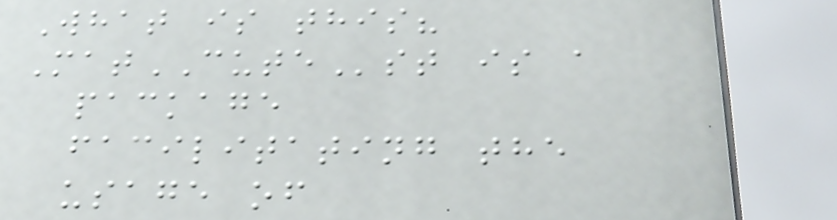What is this?
MatCUTEst is a
package
facilitating the
usage of
